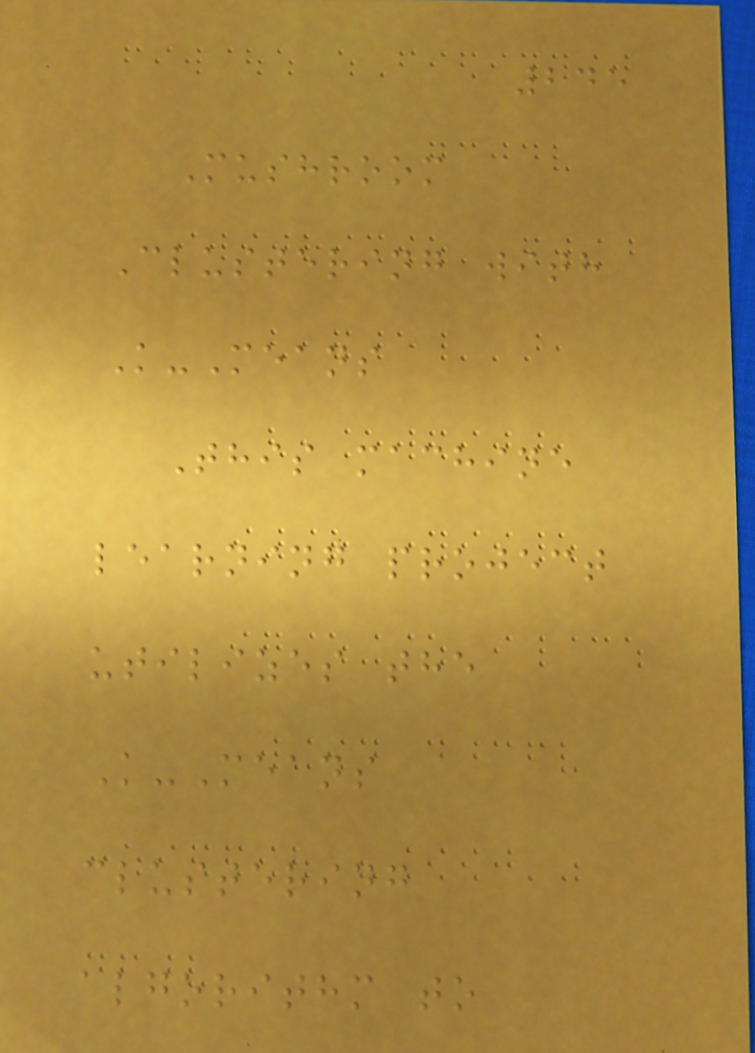245
Mushroom
Clustering with
K-Means
This machine
learning project
utilizes the
K-Means
clustering
algorithm to
